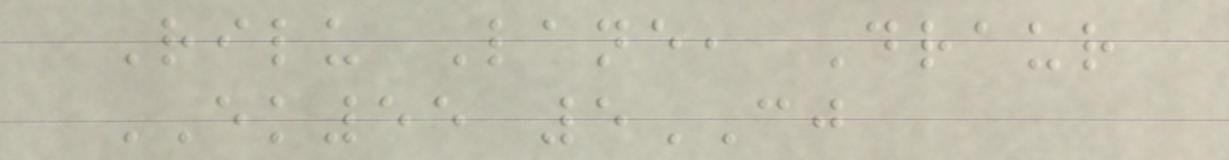Rilu Lane, Draur
EK55 5CJ
